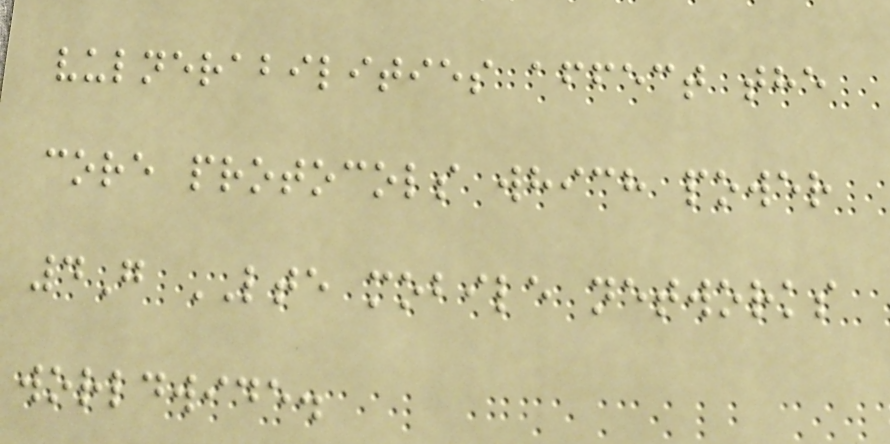vulnerabilities affect the
core protocols which power
4G LTE mobile networks
worldwide.
